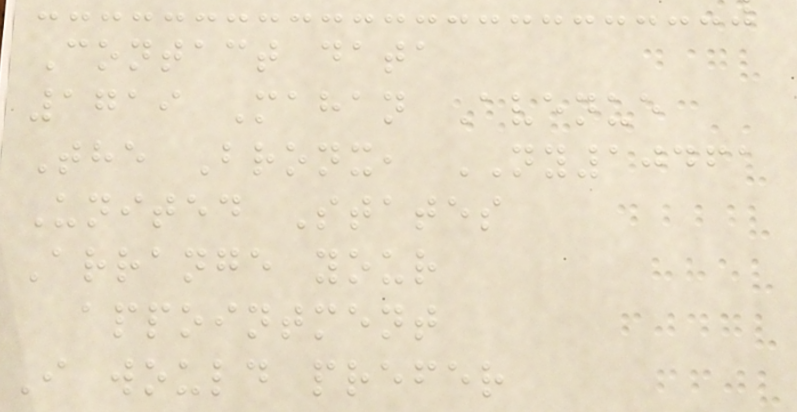Contact data
1719 Mahan Avenue
The Bronx, NY10461
United States
Arrange your
appointment
I would prefer
